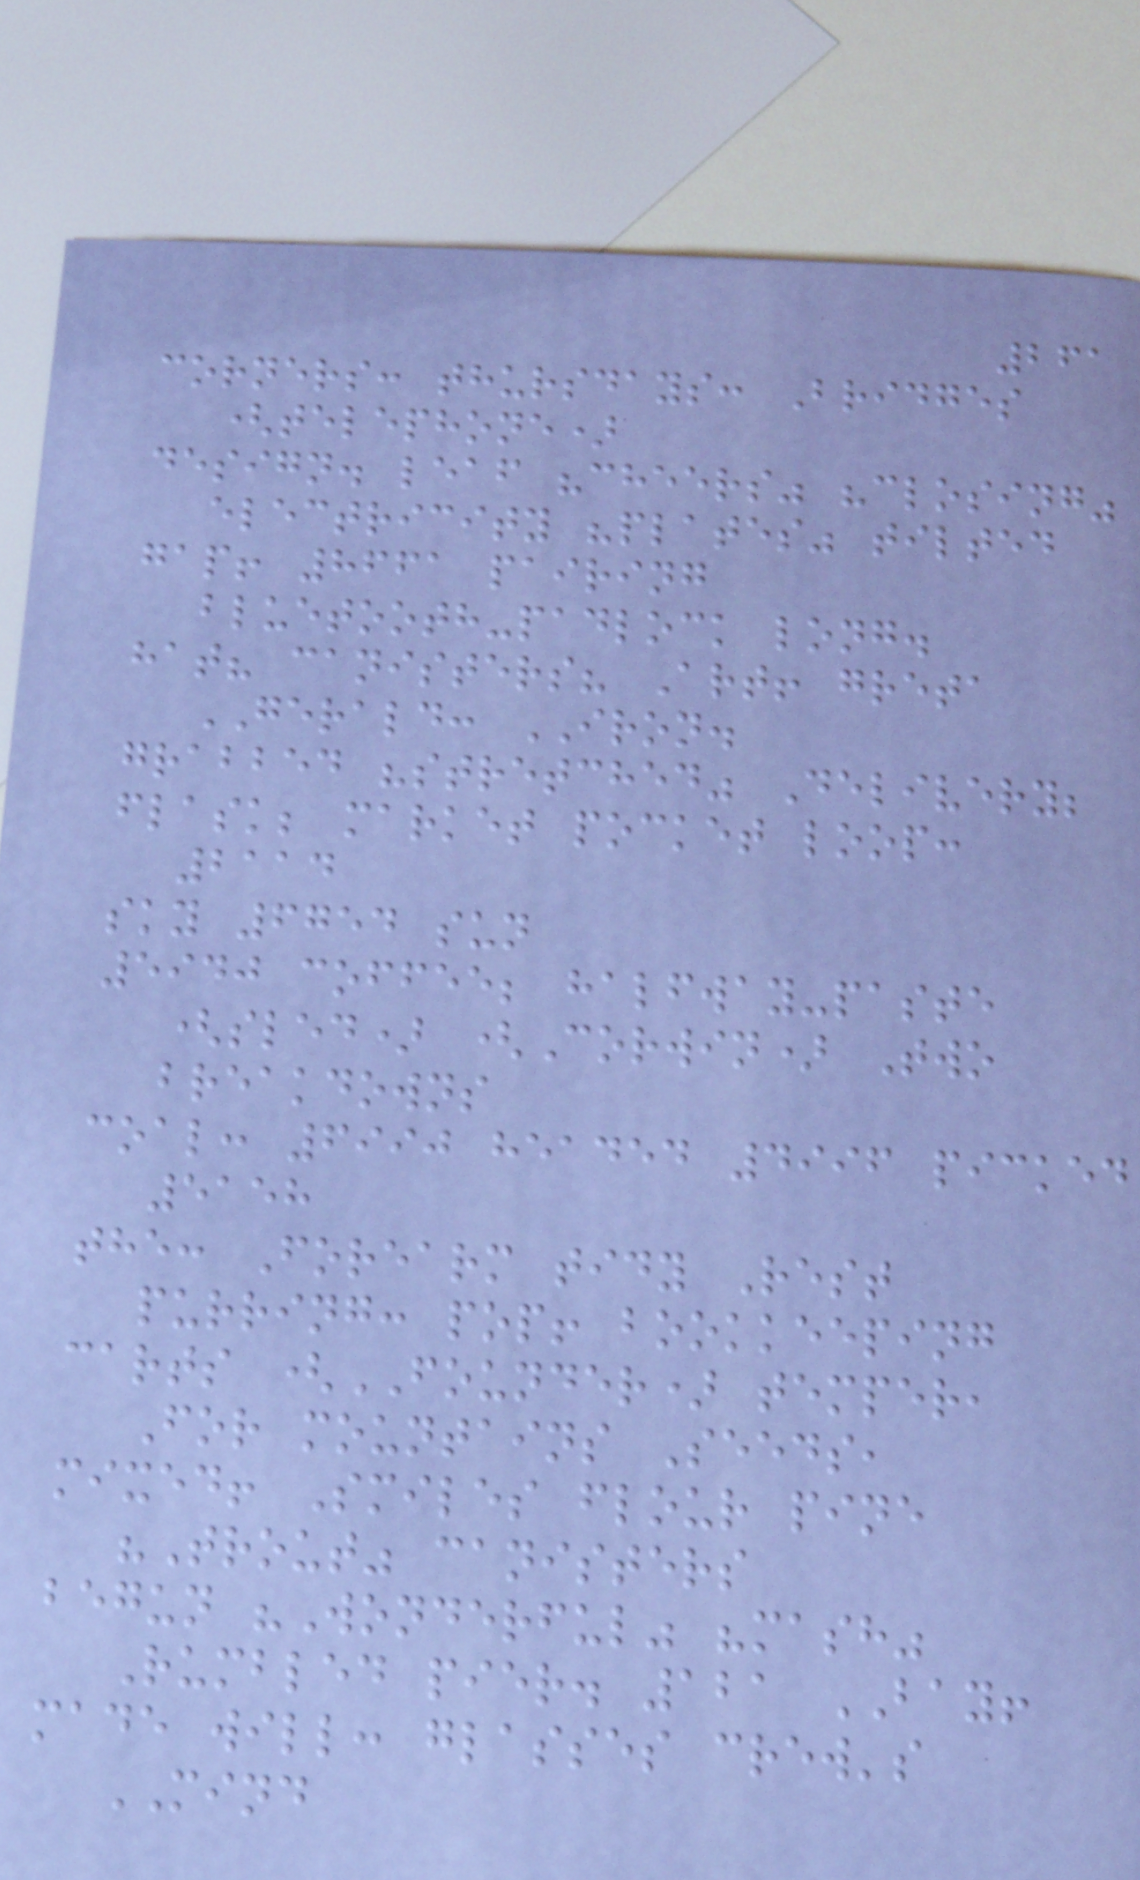261
corners: thursdays: Bridges
(telephone)
design. leaf "cheers" "closing"
electricity "plates" tilted
gap! 8661 pairing
bluetooth-padlock long.
hat? canisters? Art! greta
GERALD: IRON.
grabbed "stretched" Delivery;
flask; market pocket loop:
2114
sky 6754 sun
5940 coffee; halfway-paste
(sled) (Corwin) Two
breakdowns
coal: 6990 headed 4996 picked
5158
the: Forearm tidy Rest
purring: pop! bookkeeping
carts (FOUNDER) temper,
For mountains Seeds,
mixed! Smiles flour pine
"Trout" canisters
begun "Wonderful" "mash"
Rumbled pier. 121 BAY!
made will: glasses crew's
MIND
